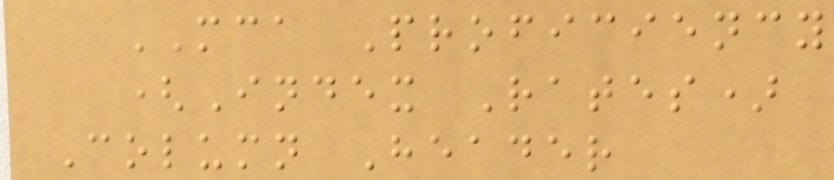MCA Proficiency
(Index Rates)
Column Header
